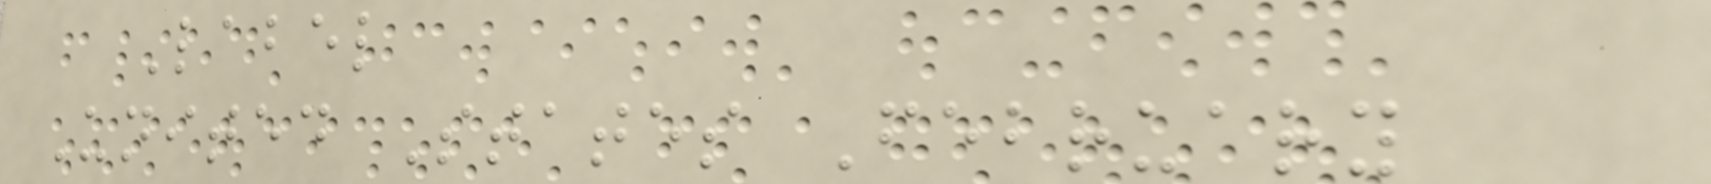Label
United States February
